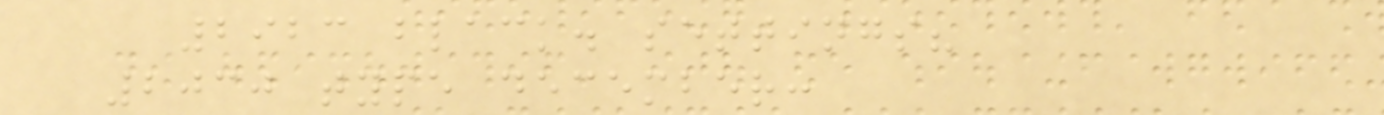2923 black. settings?
2030 type december:
